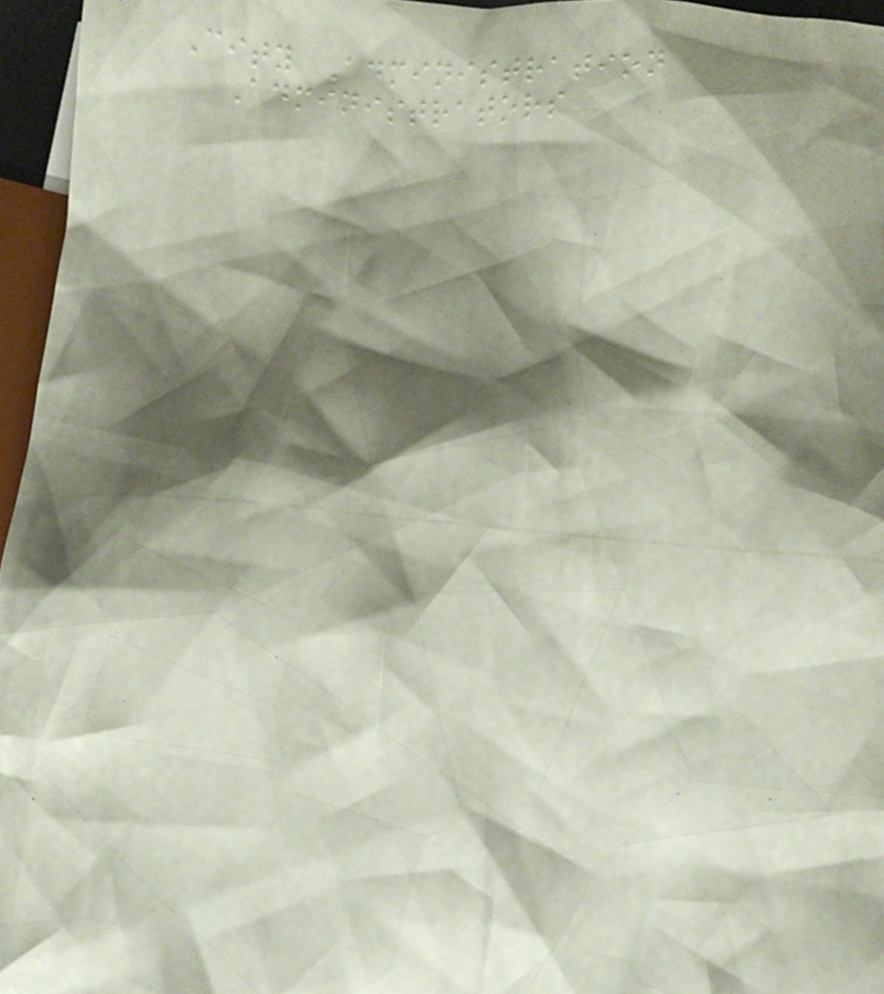City Administration
Administrators
